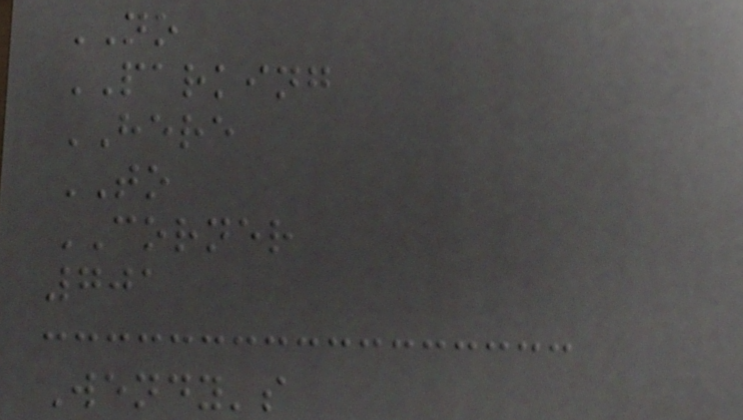NO
PARKING
HERE
TO
CORNER
701
Wendy's
